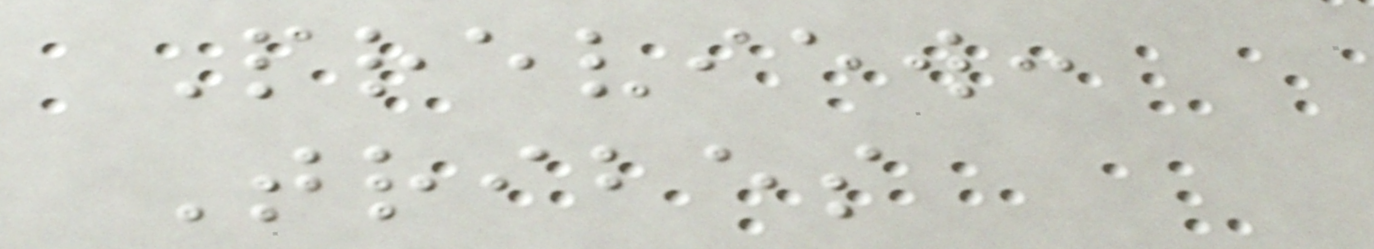Preview:
Tribes
